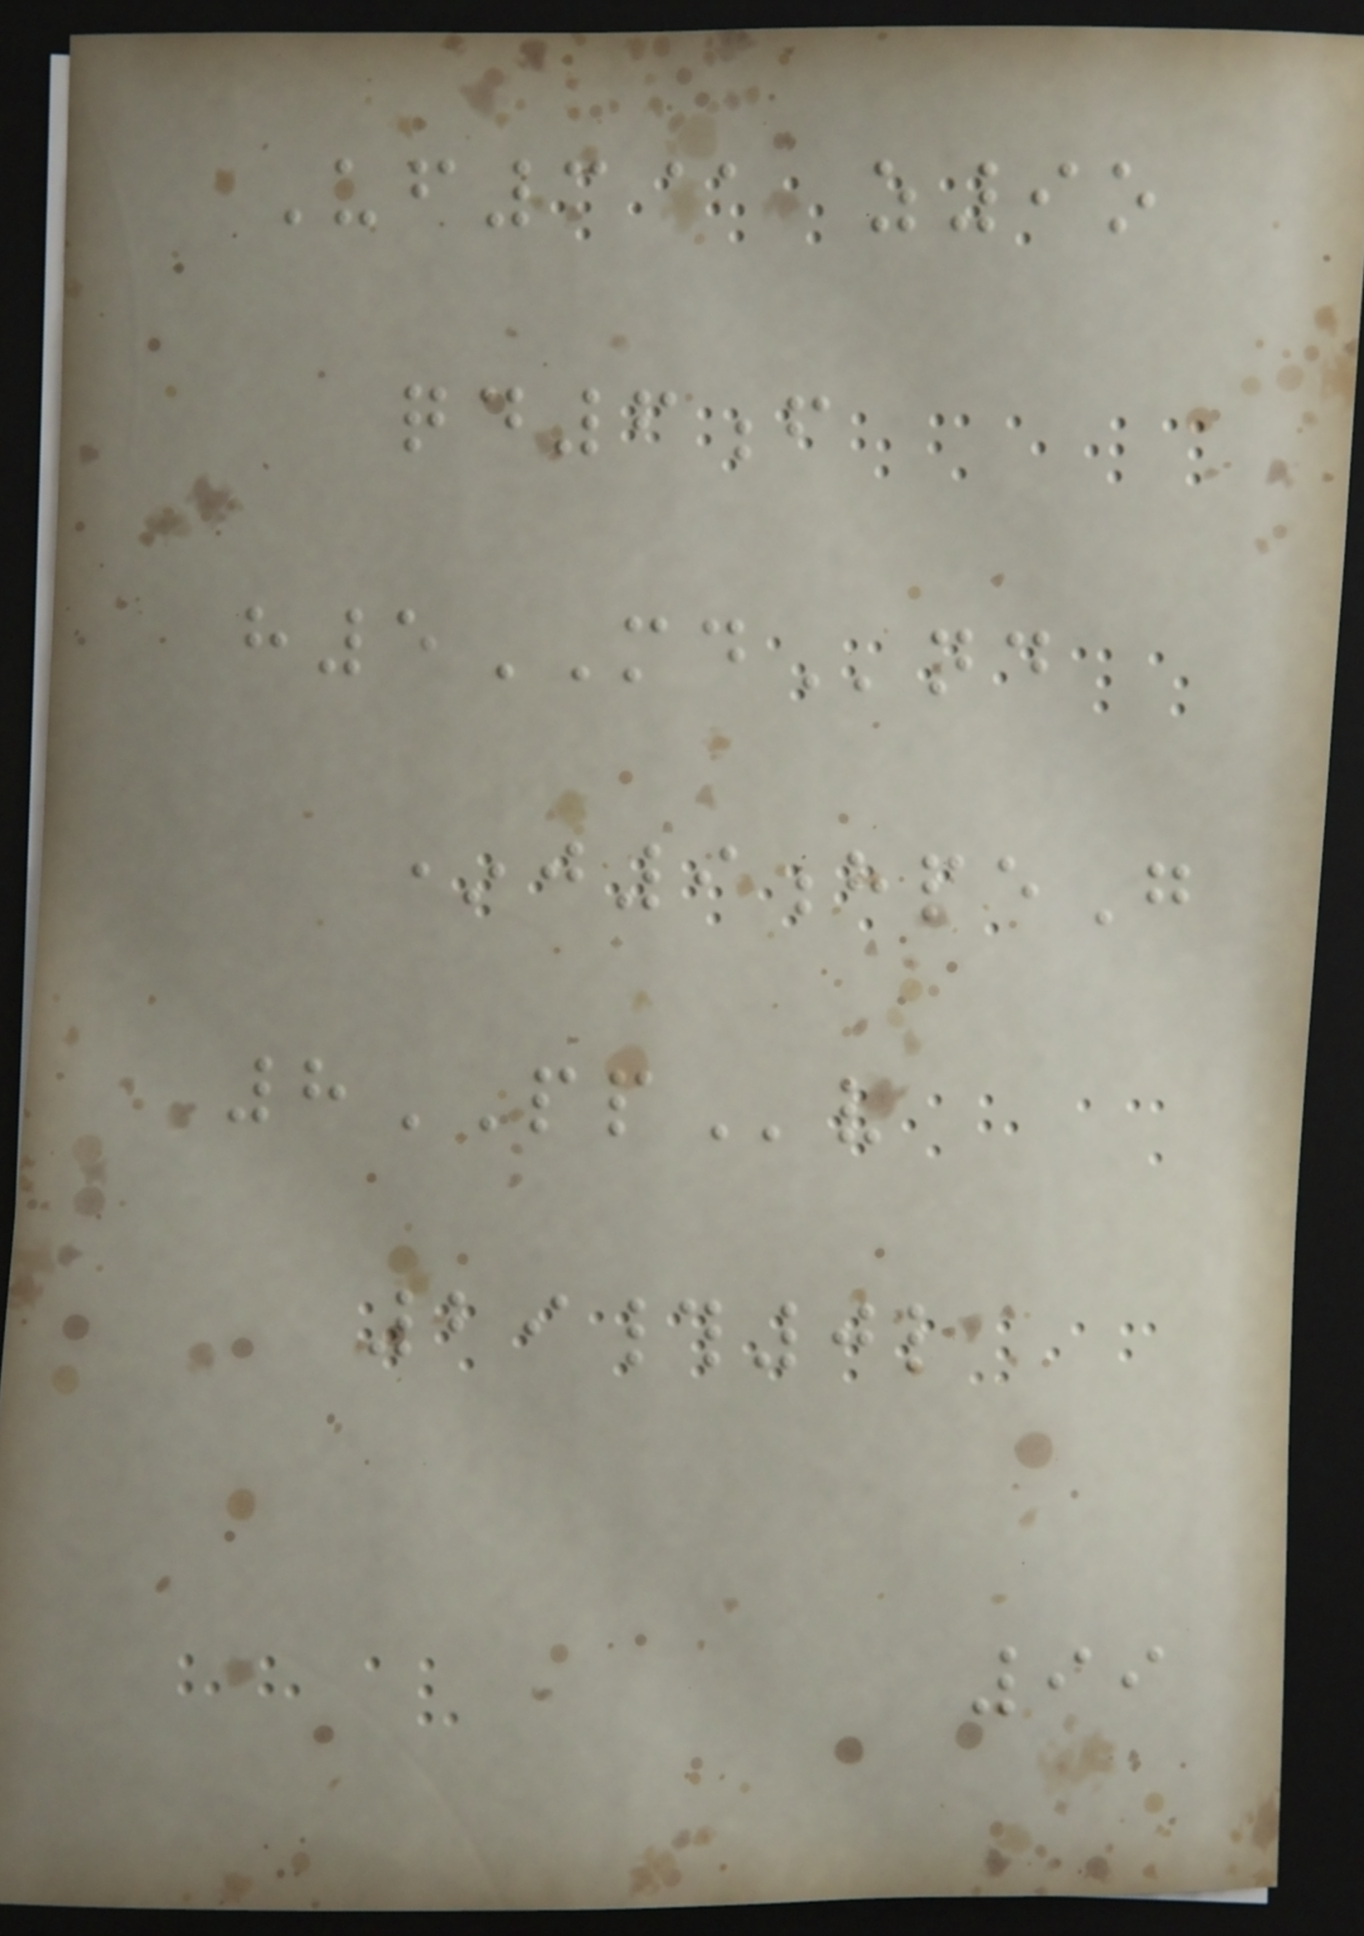Uf3@ z9o
qd6f
h5MDnd
*j9hpeG
8PPv
29#0l
99
